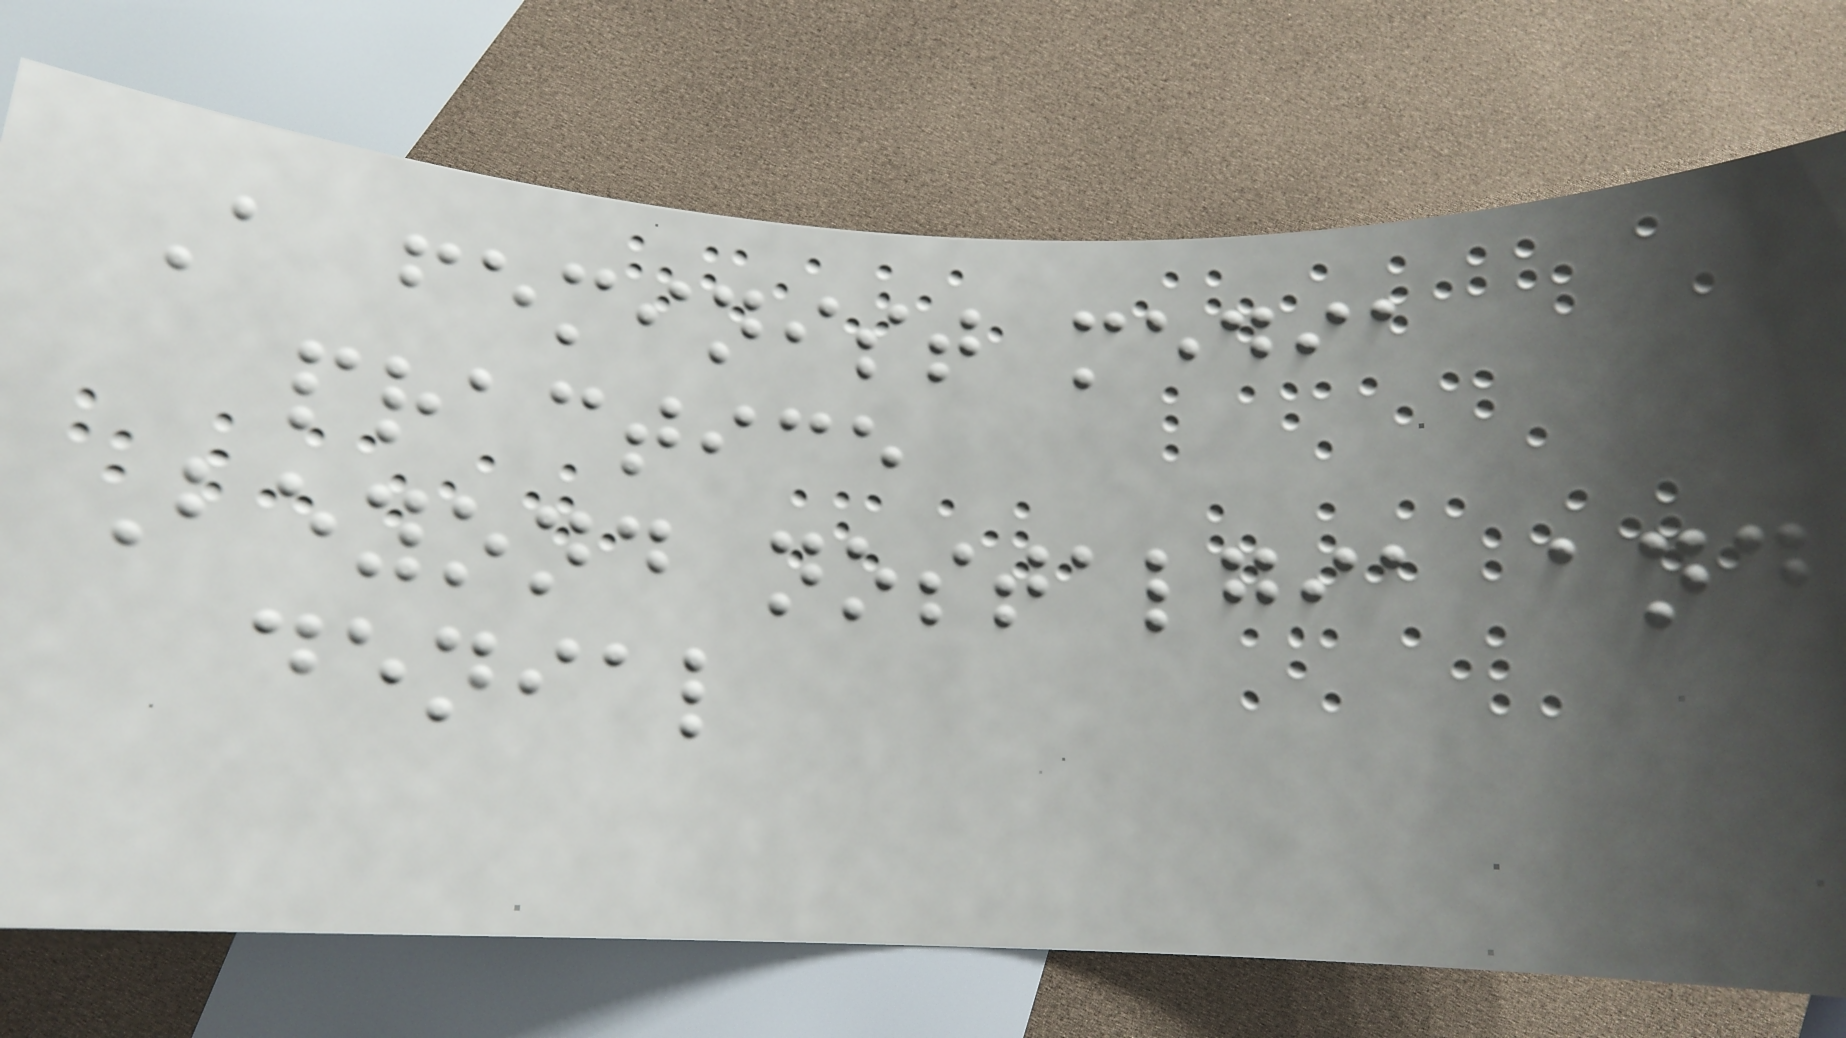A feminist media
practice
Beyond nostalgia and
denial
